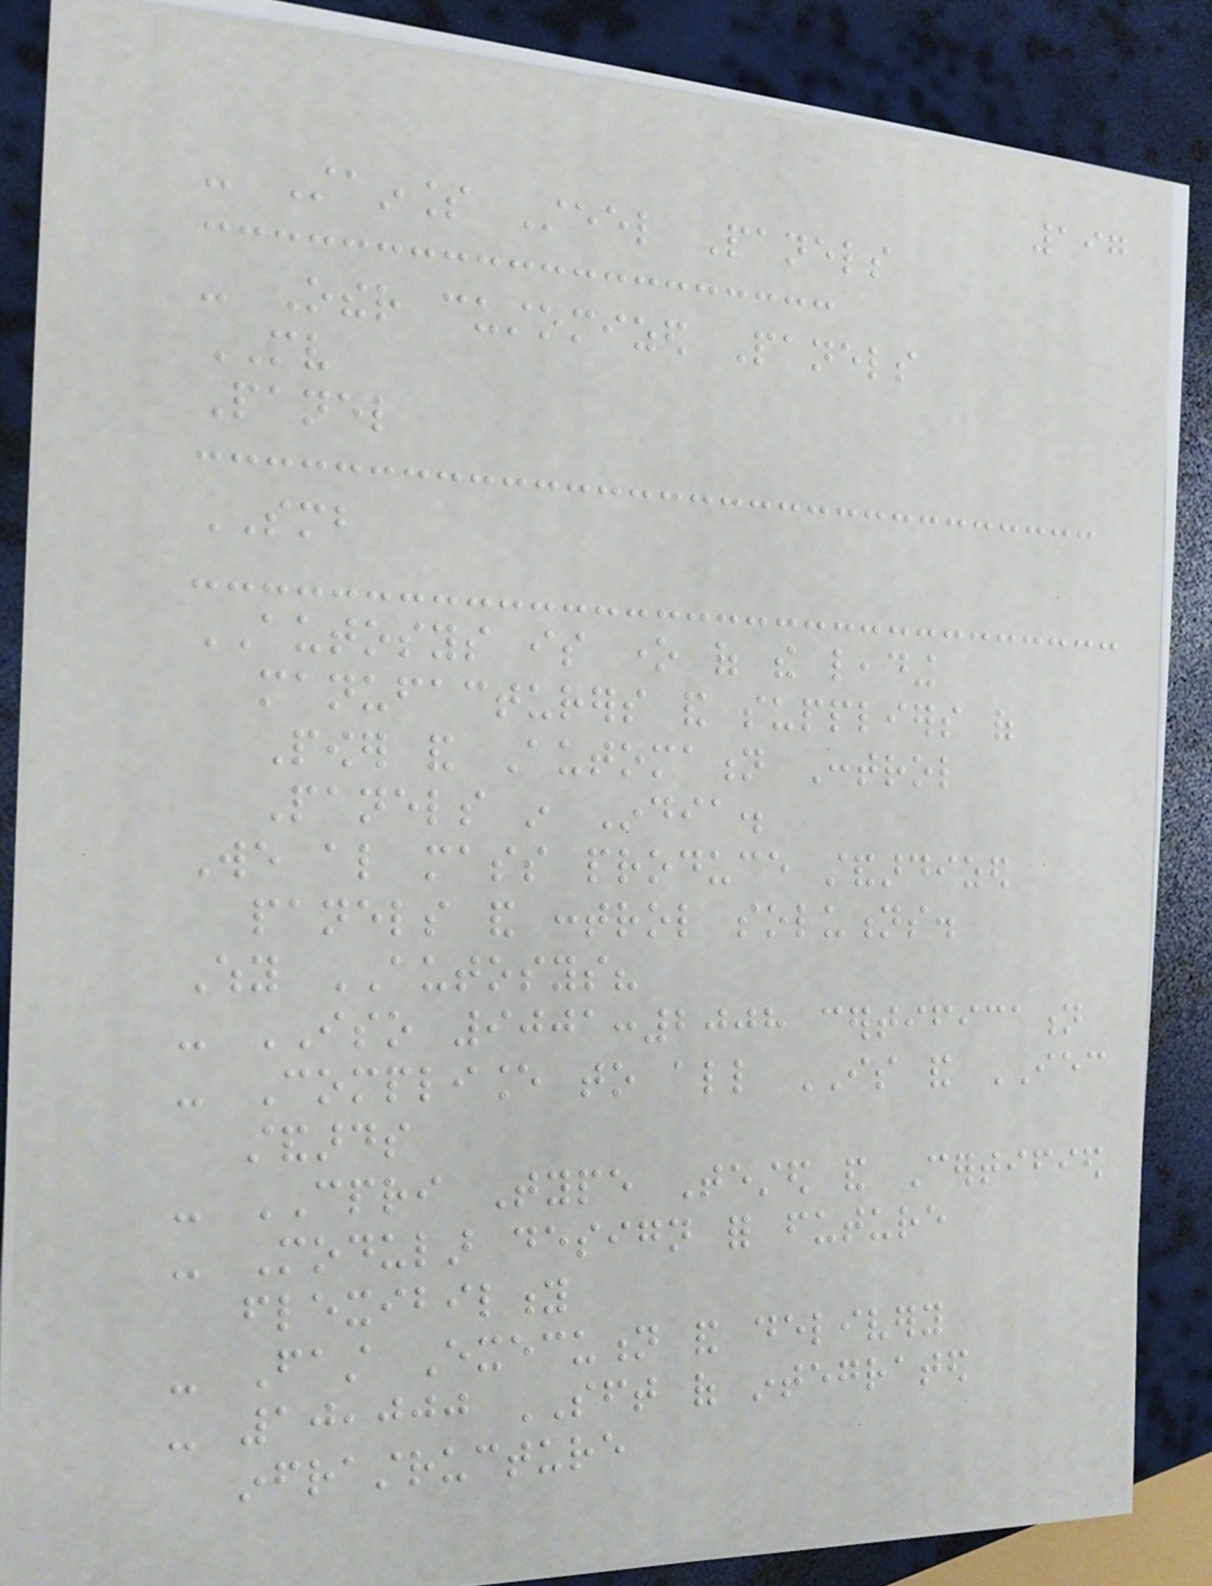197
- Stainless Steel Panels
- Other customized Panels
MV
Panel
SMB
AUTOSYS is one of the leading
manufacturers and suppliers of
Power and Automation Control
Panels in India.
We also mass produce standardized
panels and control solutions.
Why AUTOSYS?
- ISO 9001:2008 certification
- Compliance to all IS and IEC
standards
- CPRI Type Tested and Certified
- Modular design for future
flexibility
- Fast Execution and delivery
- 10,000 SFT of integrated
infrastructure
